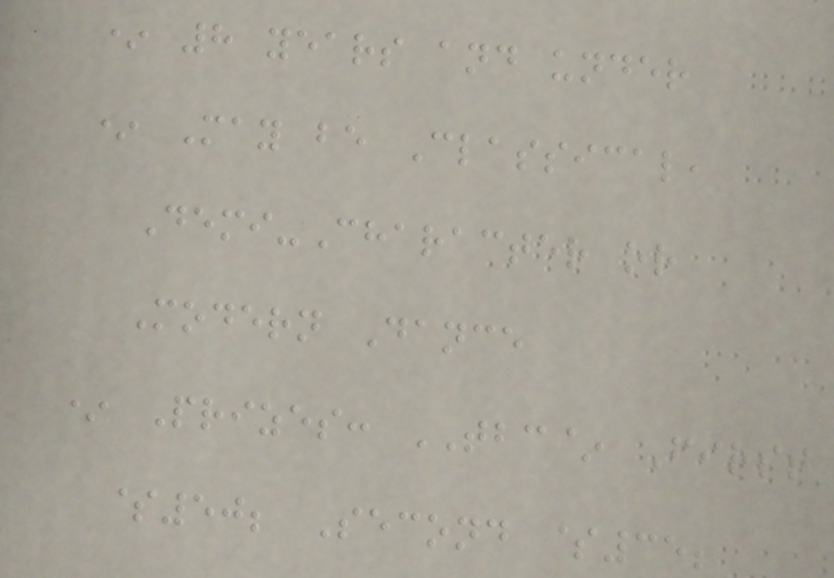* 8 years and under
* May be Classical,
Demi-Character or
Modern Dance
* Prizes: TBC~ First
$50; Second $35;
